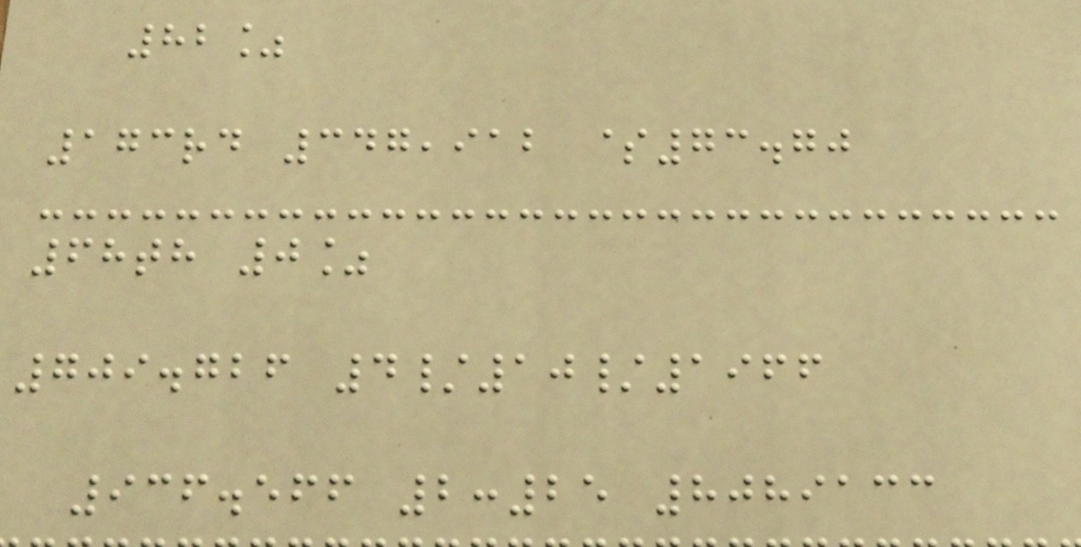82%
173rd 347,912 $73.70
68th 0%
709.726 4/10/1966
936.566 2:25 8089133
